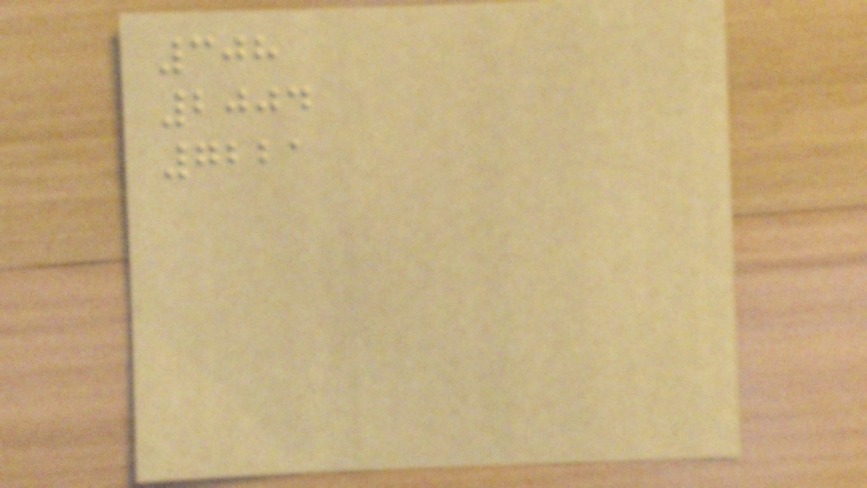308
2004
7221
